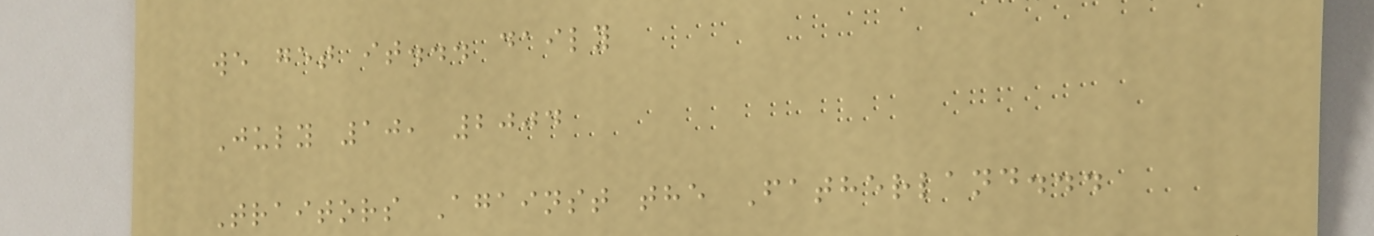we get it... daily
July 10, 2004
Traitors Against the Fatherland...
